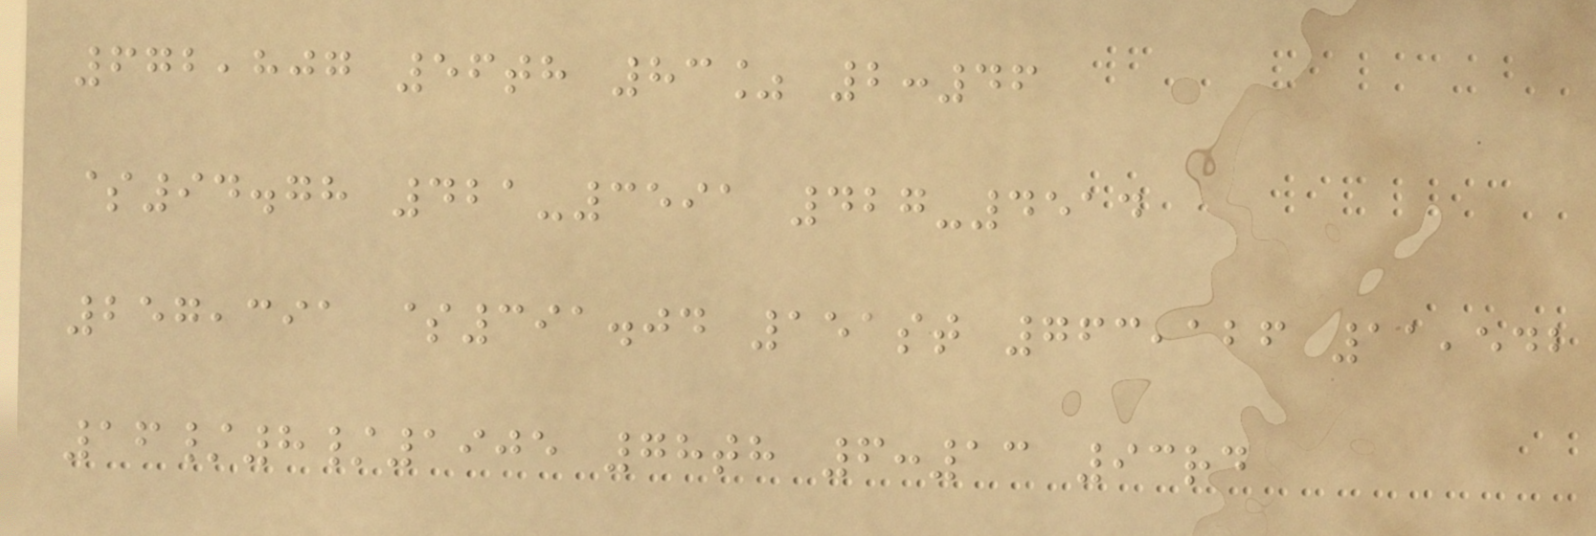672,807 56th 83% 2:46
$94.78 421-3591 427-4514
257,391 $391.04 151st 763,126 11,542
16/8/1905 78th 6:13 93rd
